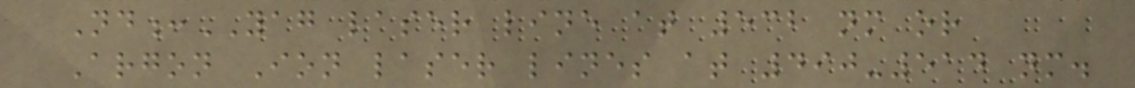Nd:YAG laser line at 532 nm or
Argon Ion laser lines at 490-514 nm.
